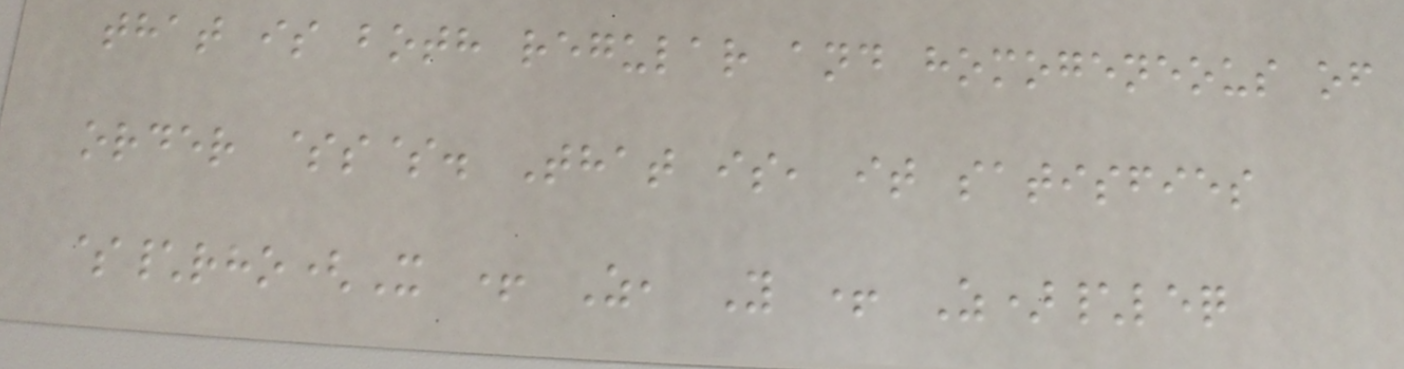that is both regular and homogeneous of
order $s$. That is, it satisfies
$\rho(X + Z, Y + Z)\leq
